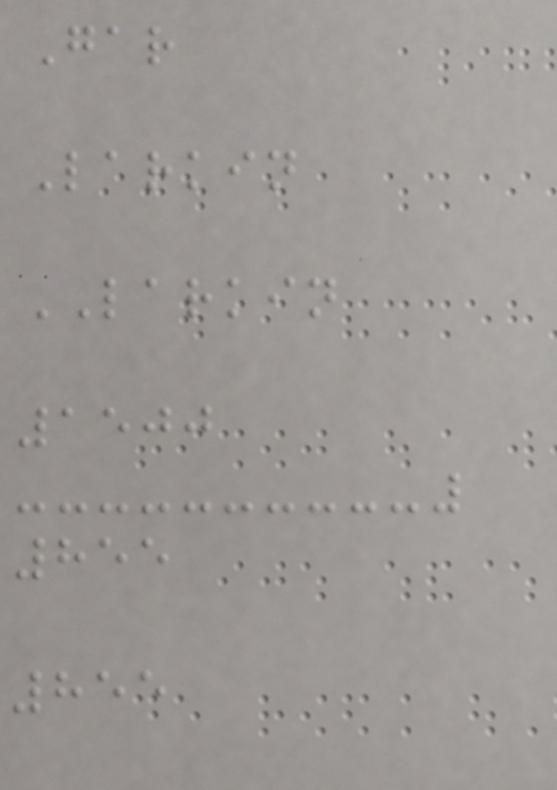Gar
Larkin
LARKIN
1500
855
855
